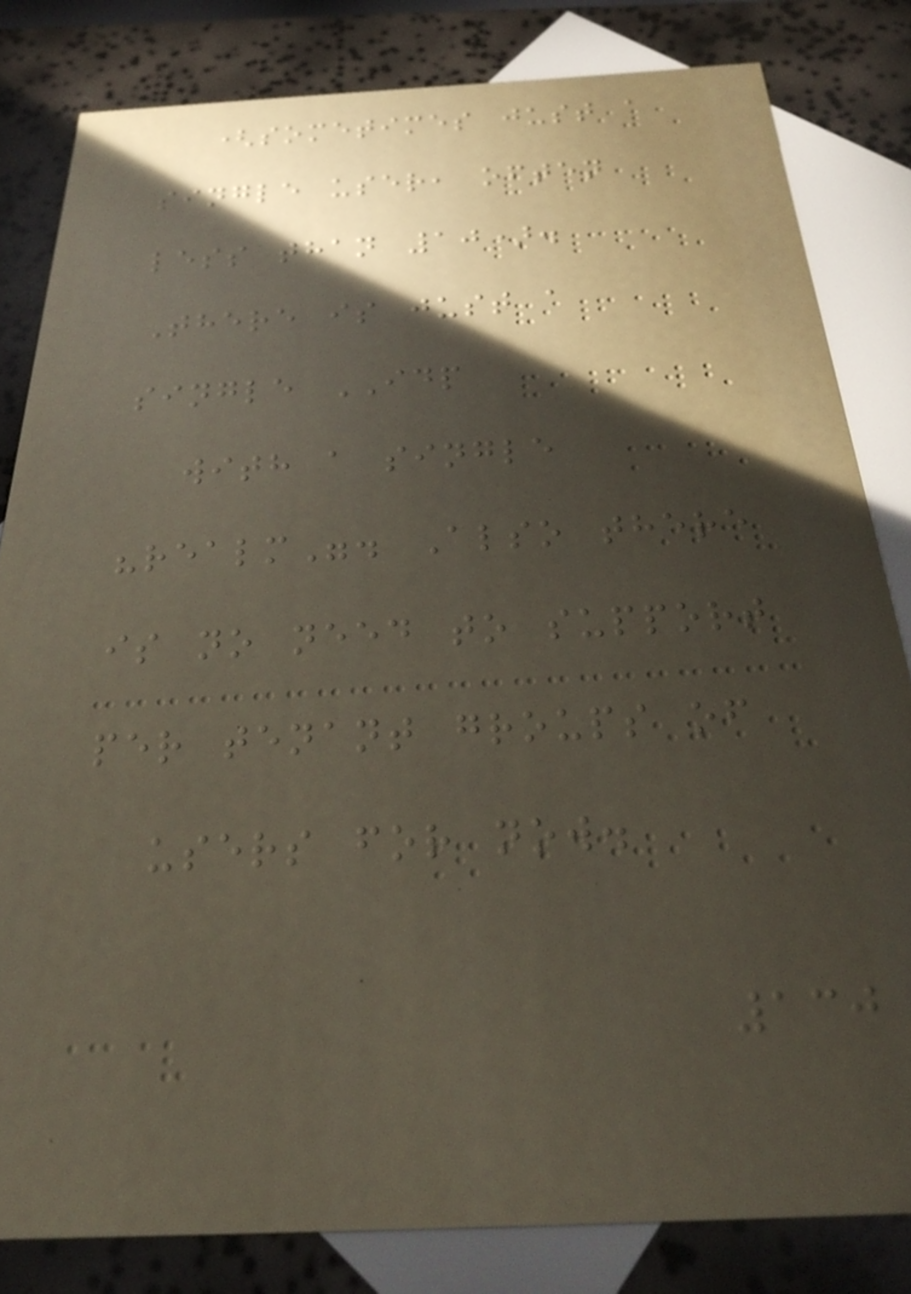(sometimes just a
single user, often
less than 10).
There is just a
single IDP
with a single
"realm". Also there
is no need to support
per tenant groups of
users for now.
130
